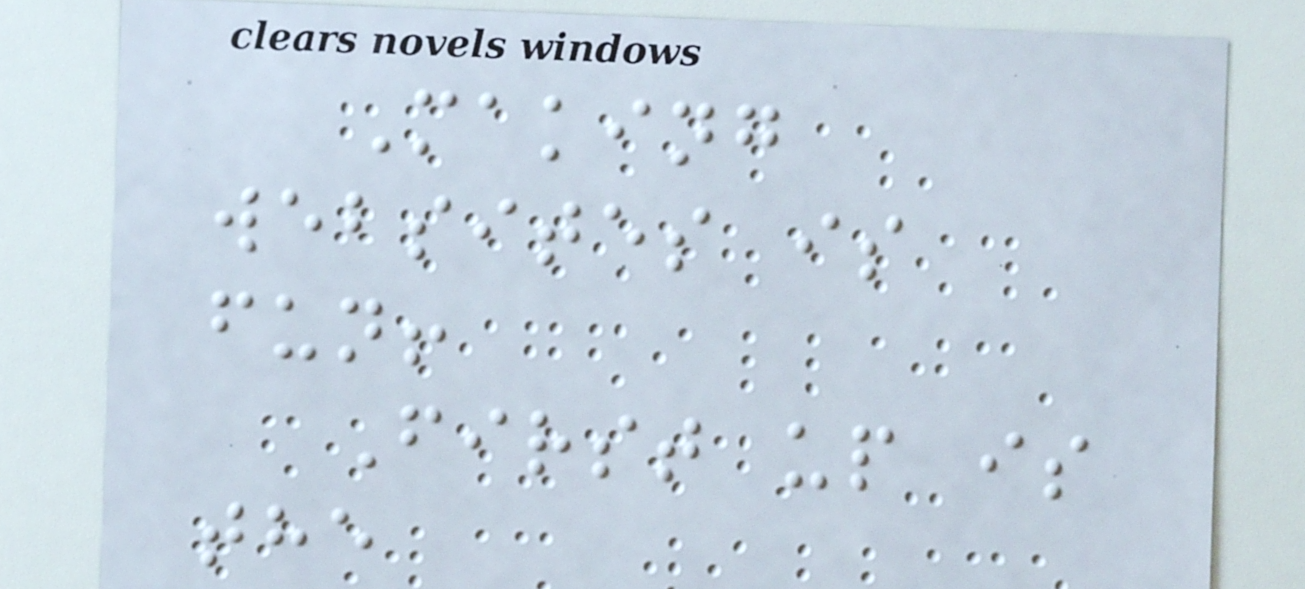Making
websites is
fun!
First up is
the
